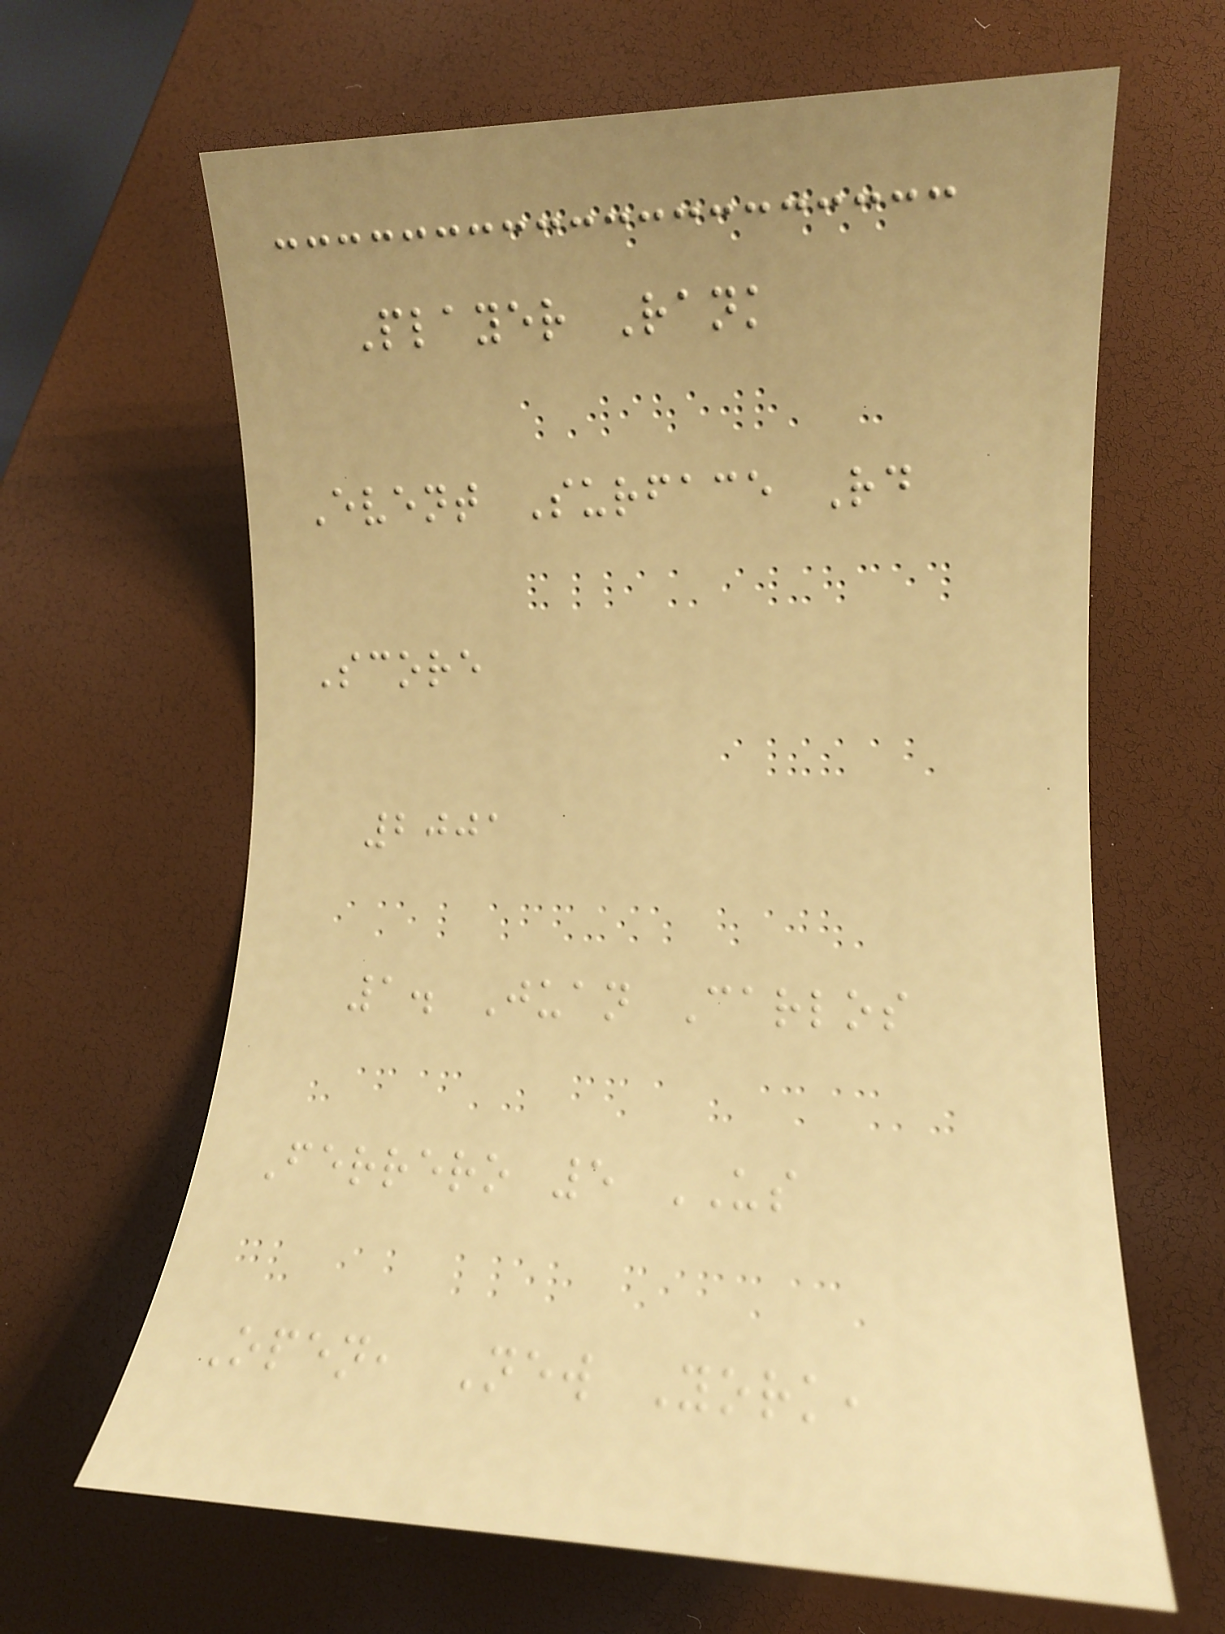Player Rank
Event Surface Rd
Score
2001
1. Juan Carlos
Ferrero 5 US
Open, New York,
